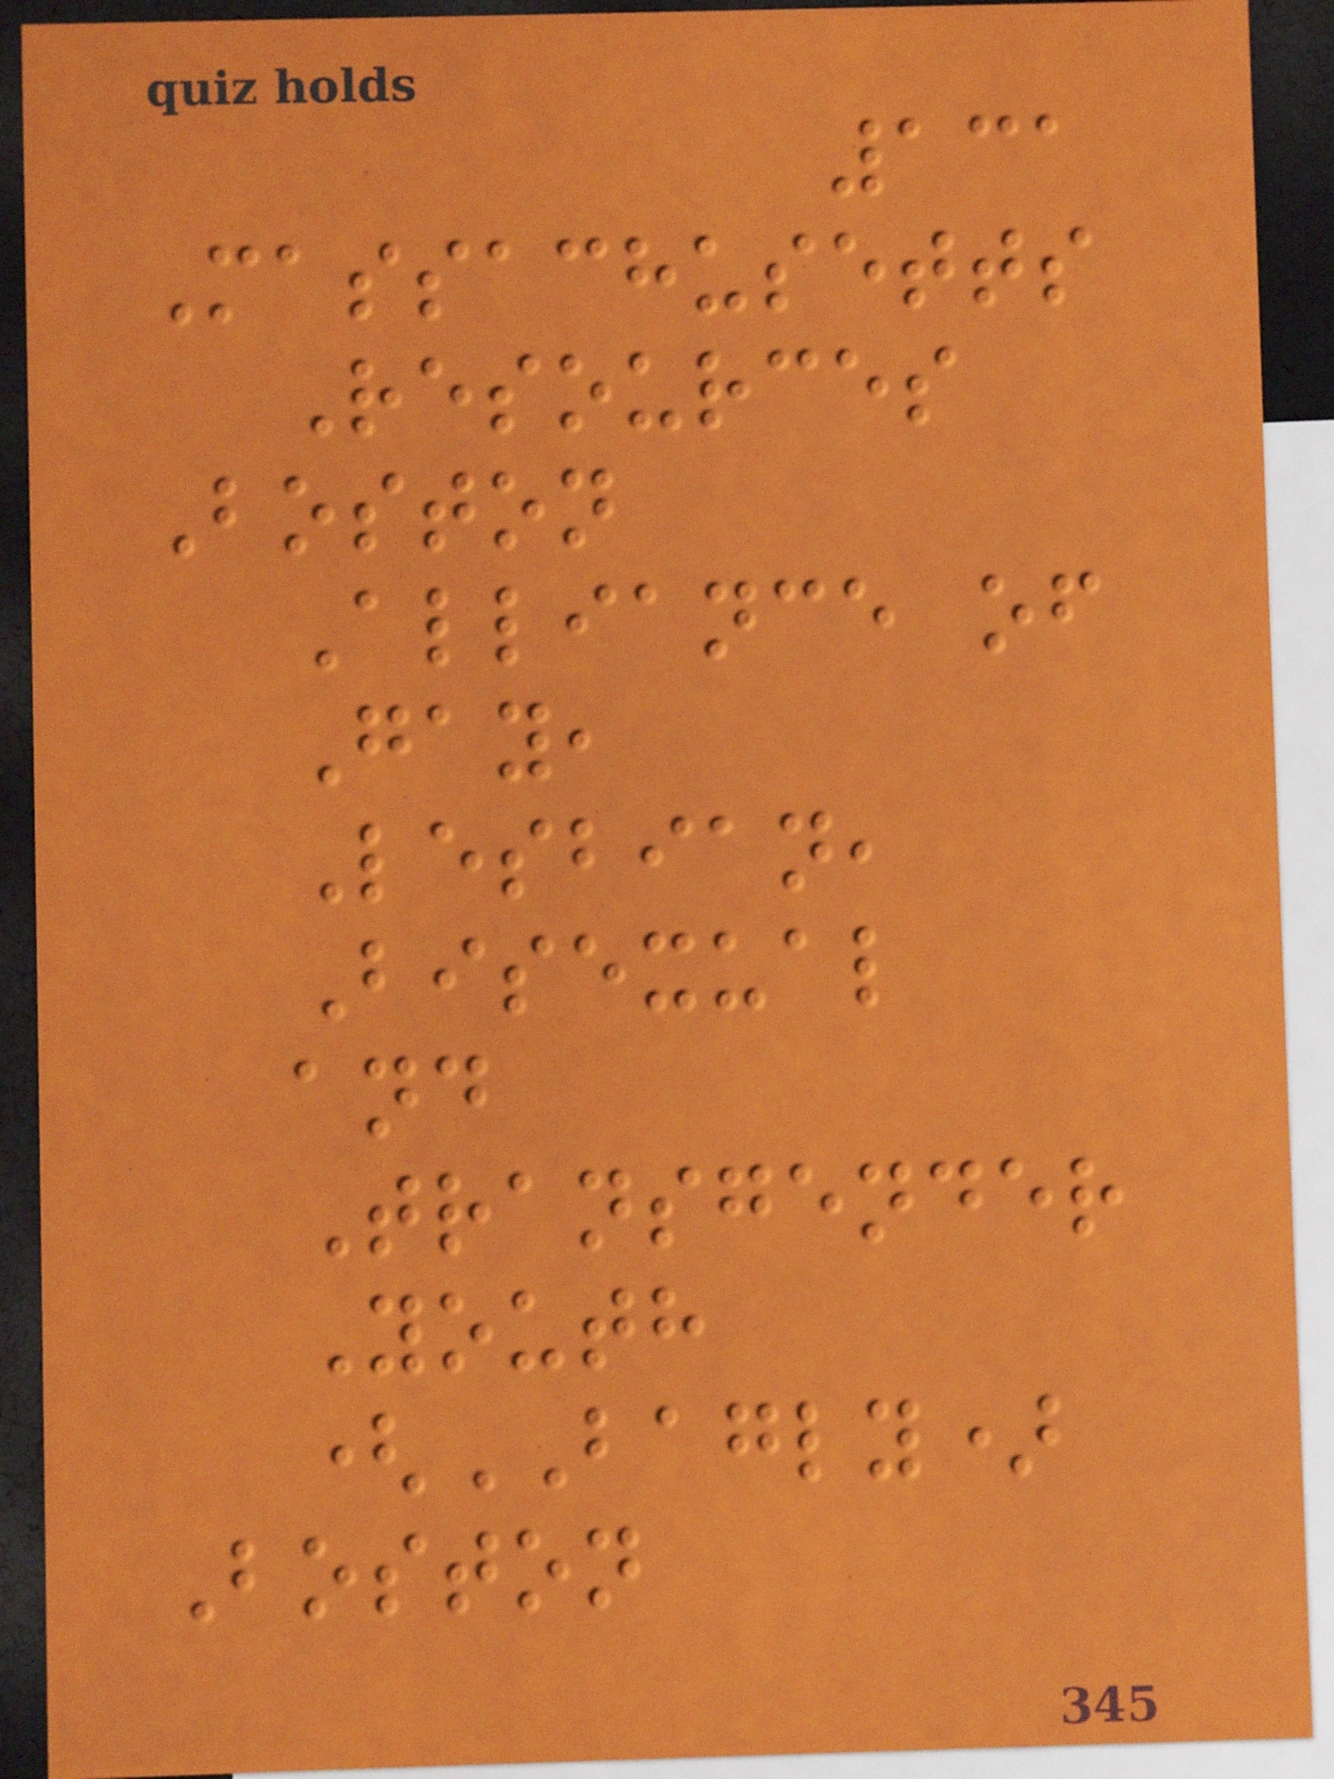131
Massachusetts
Resources
Boston
Alliance of
Gay,
Lesbian,
Bisexual
and
Transgender
Youth
(BAGLY)
Boston
